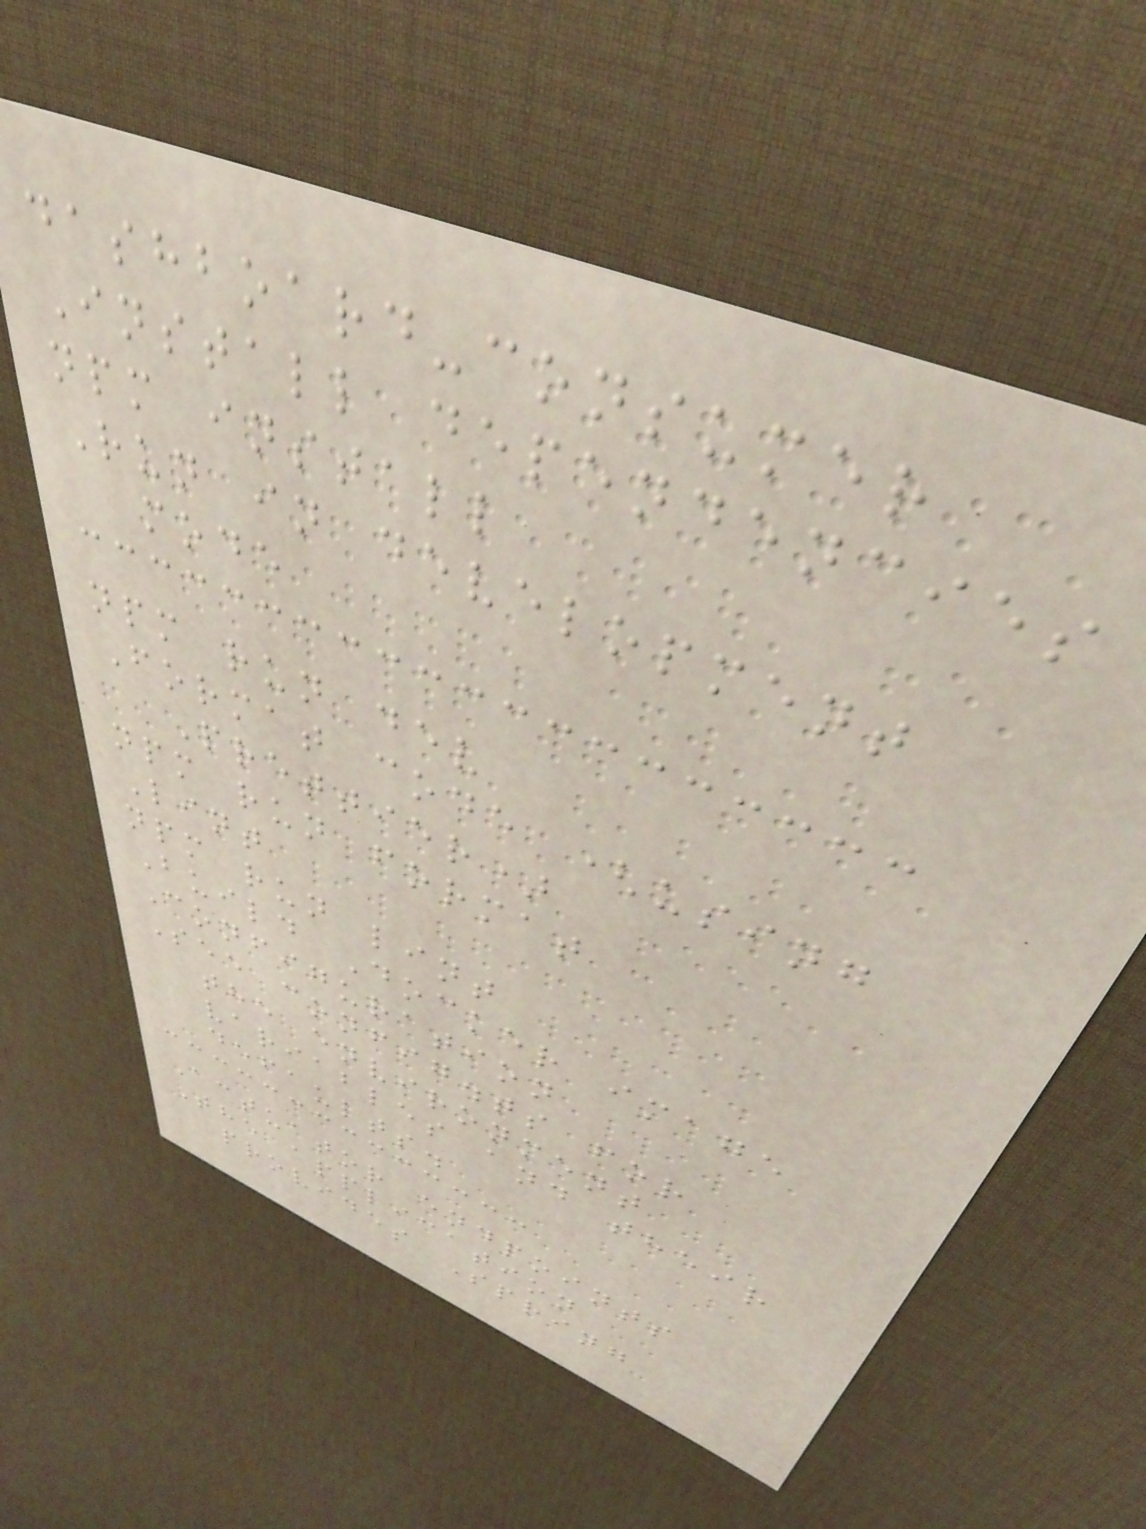dashboard-consumer
Install dependencies
npm install
Run in development
mode
npm run dev
Format code (using
Prettier)
npm run format
Lint
npm run lint
Build Docker image
Configuration
See config.ts for
the environment
variables and their
defaults.
Actuator endpoints
The application
provides Spring
